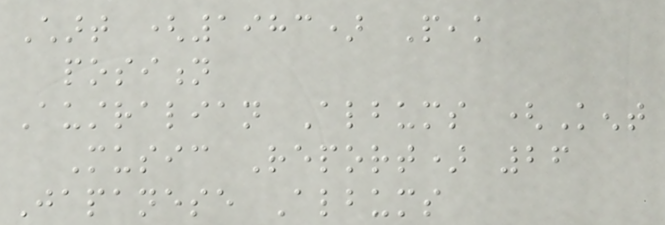Chart (1983) Peak
position
Australian Albums (Kent
Music Report) 26
Japanese Albums
